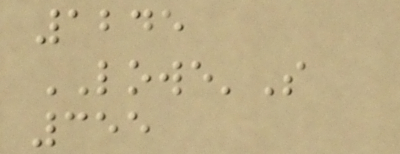1245
LOWE'S
355
